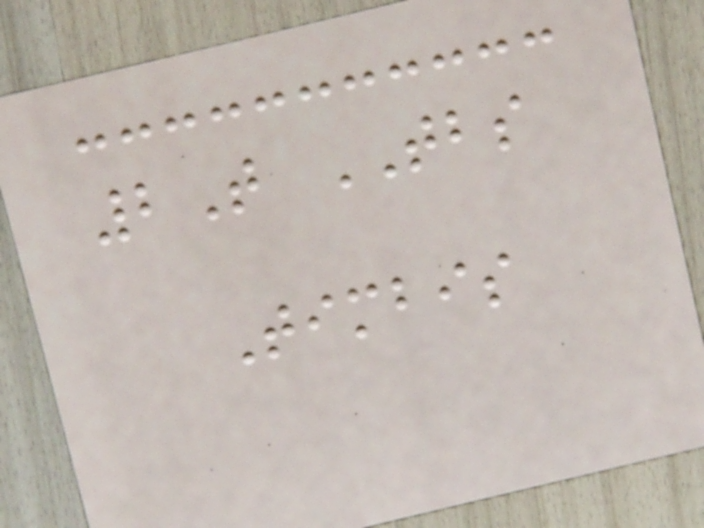2T TBS
Timbis
